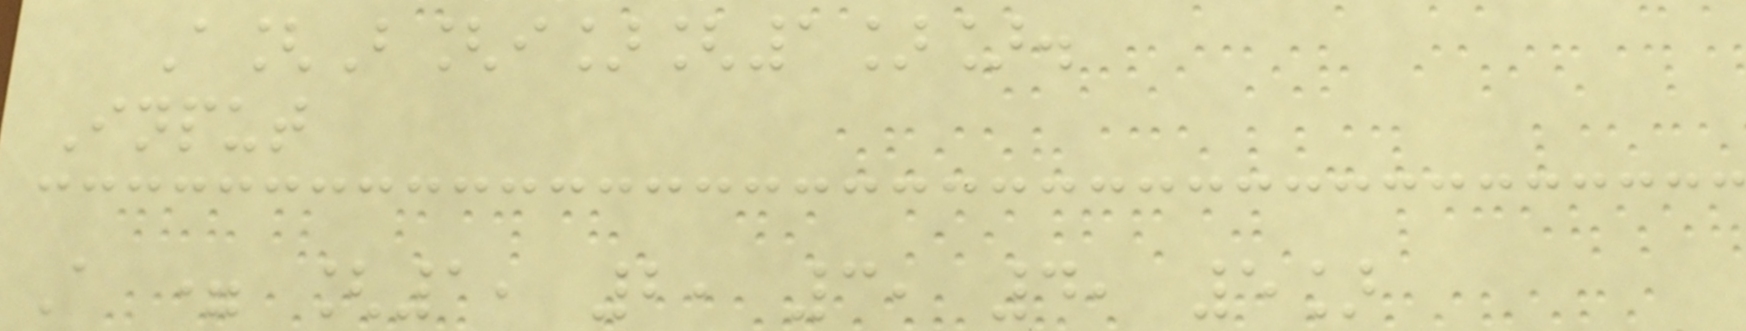A[B[i][1]].
Input
A = [1, 2, 3, 4, 5]
